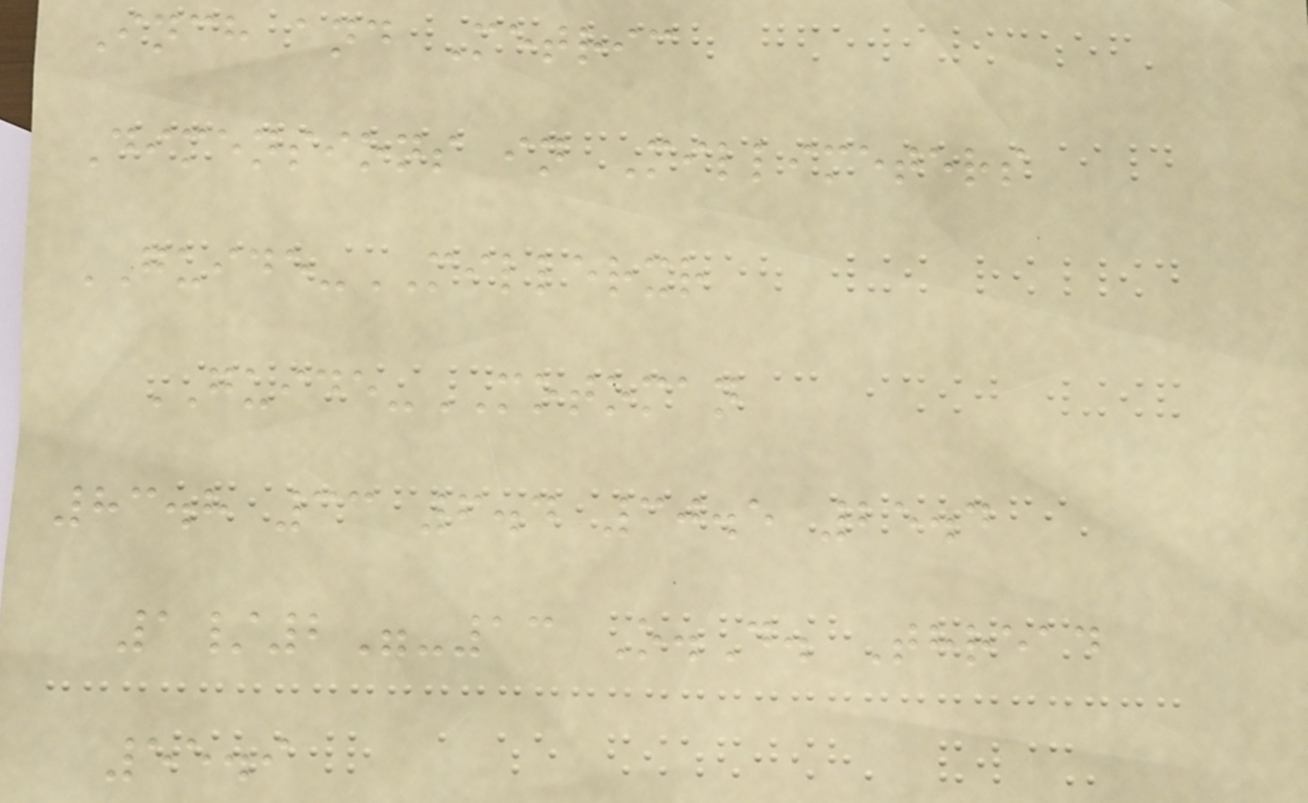Inch and Metric
Dimensions in Millimeters
GUIDE-MILLERXR
GUIDE-MOTOMAN
83.8 33 6.4 30.5 25.4
1/2"-13 O.D. Thread
55.9
